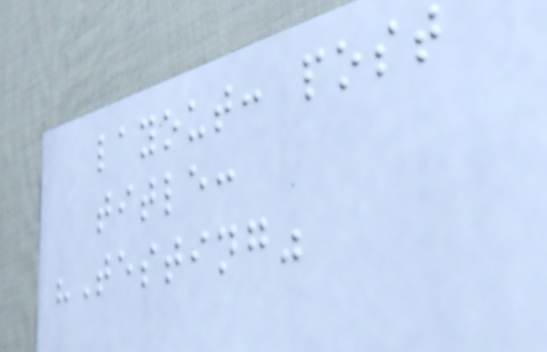layout: post
title:
"Testing"
